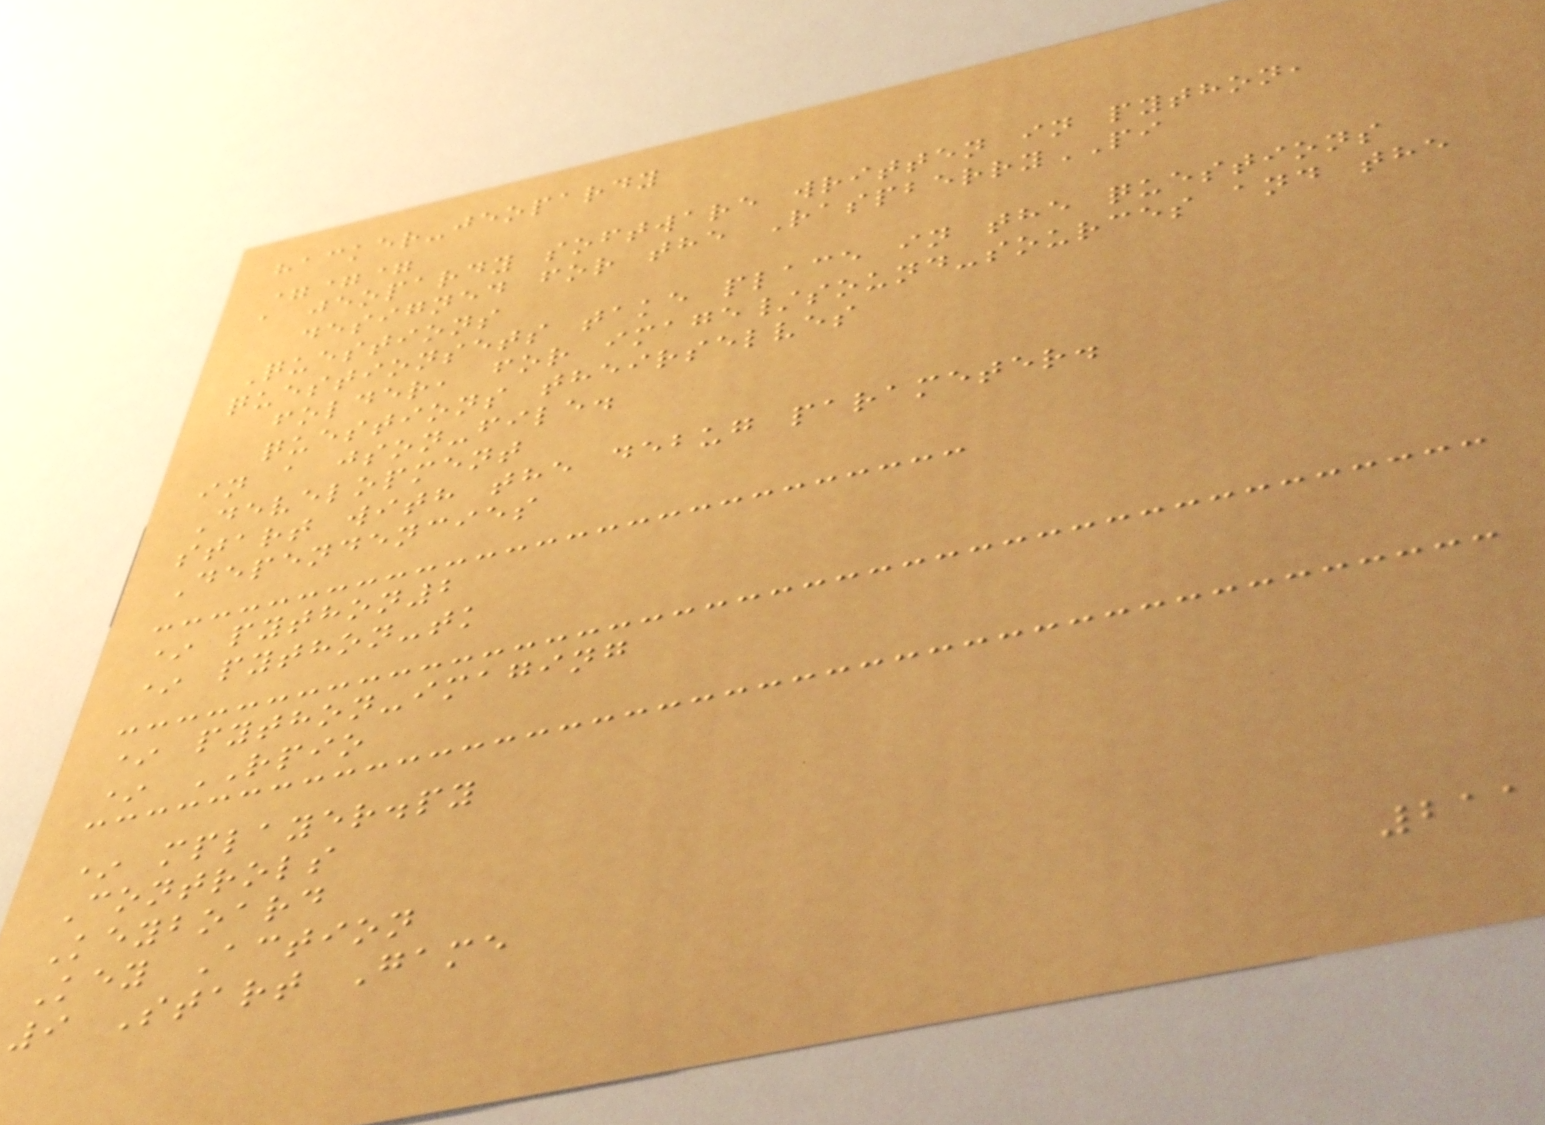hacker-jeopardy
===
a jeopardy software written in python,
designed for the RaspberryPI
Questions
questionsets take place in the questions
folder, for image/sound-sources and the
questions theirselves
in a json-file.
Development
start with the debug parameter.
Dependencies
* python2
* python-tk
* python-imaging
* RPIO
* mplayer.py
Controls
Keyboard
Key Action
9 Start Game
211
